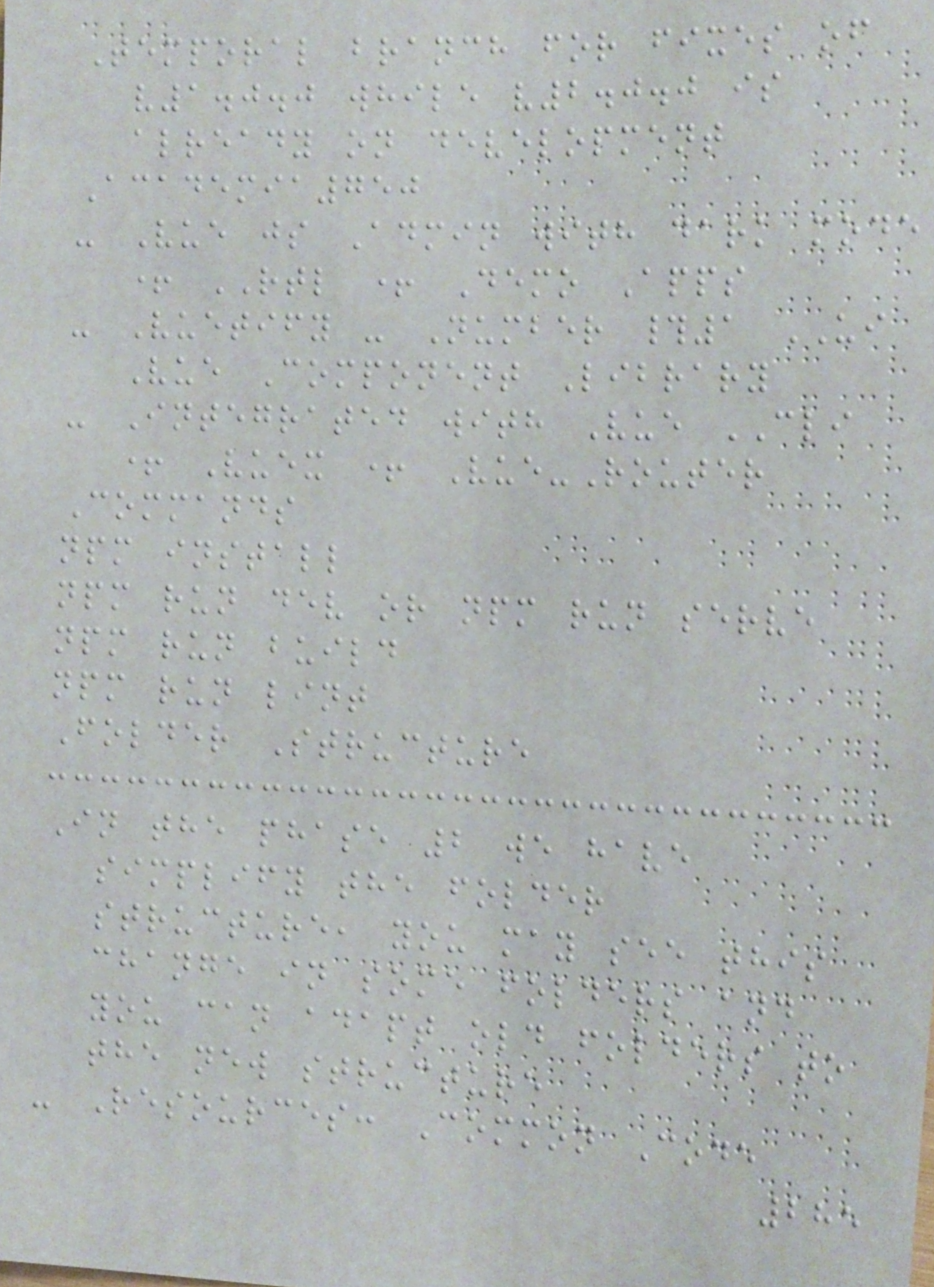Temporal branch for fixes of
v1.0.0 while v2.0.0 is
already on development
Academia750
- Vue js Admin with dark mode
+ RTL + Demo Apps
- Vuetify - Number #1 UI
Vue Component Library
- Integrated with Vue CLI
+ Vuex + Vue-Router
Commands
npm install
npm run dev or npm run serve
npm run build
npm run lint
Folder Structure
In the phase 2 we have
simplify the folder
structure, you may see this
change in some folders and
you can adapt old folders to
the new structure
- Resources: Common Code
285
